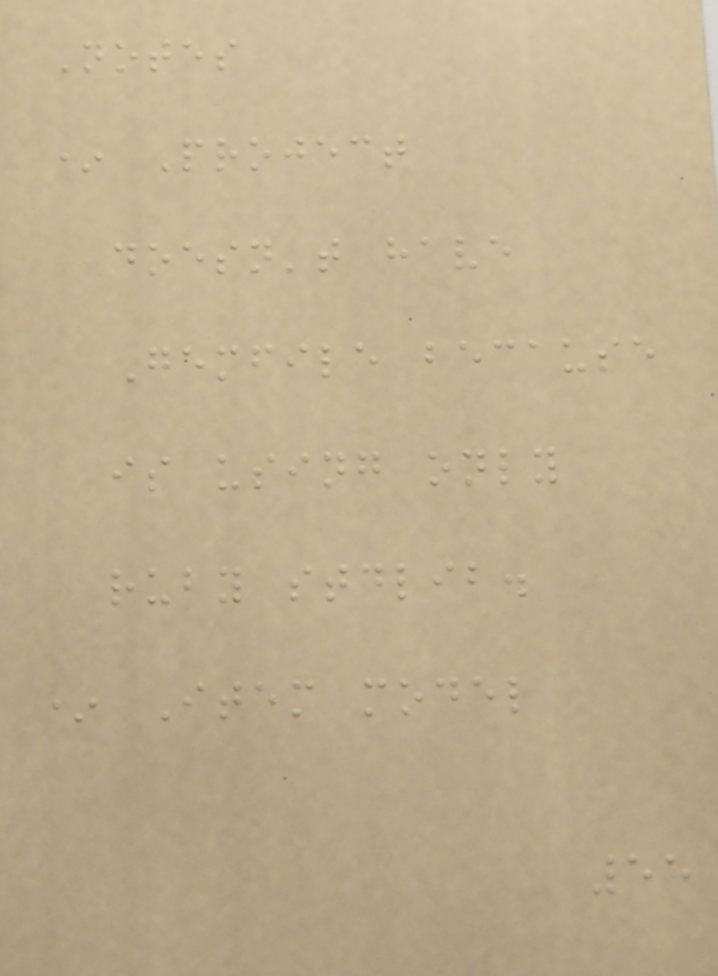Notes
* Project
doesn't have
Gemfile because
is using only
ruby stdlib.
* Item model
55
